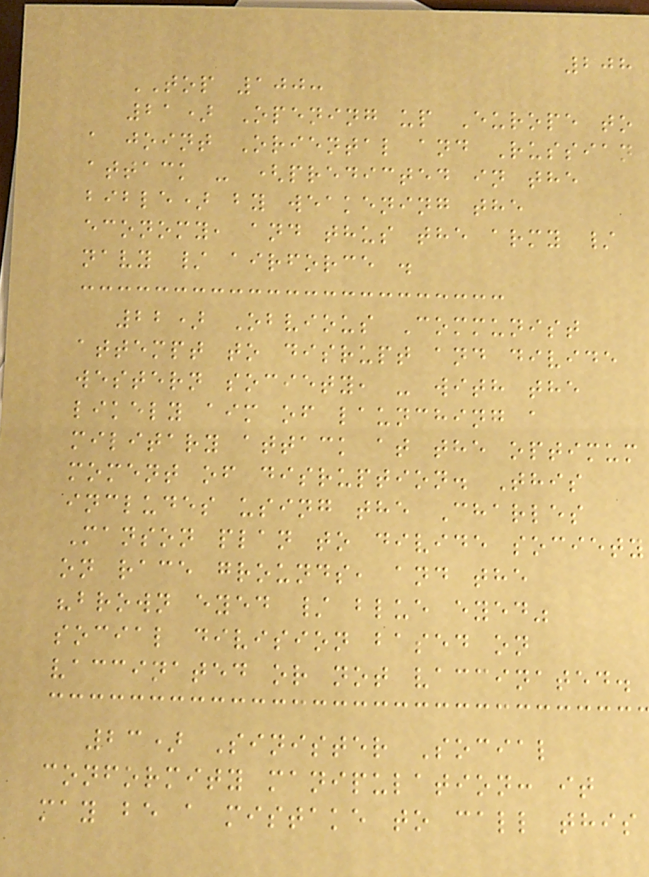208
TOP 100:
21) Opening up Europe to
a joint Oriental and Russian
attack - (predicted in the
bible) by weakening the
economy, and thus the army /
navy / airforce .
22) Obvious Communist
attempt to disrupt and divide
western society, - with the
likely aim of launching a
military attack at the optimum
moment of disruption. This
includes using the Charles
Manson plan to divide society
on race grounds, and the
"brown eyed / blue eyed"
social division based on
vaccinated or not vaccinated.
23) Sinister Social
conformity manipulation: it
may be a mistake to call this
